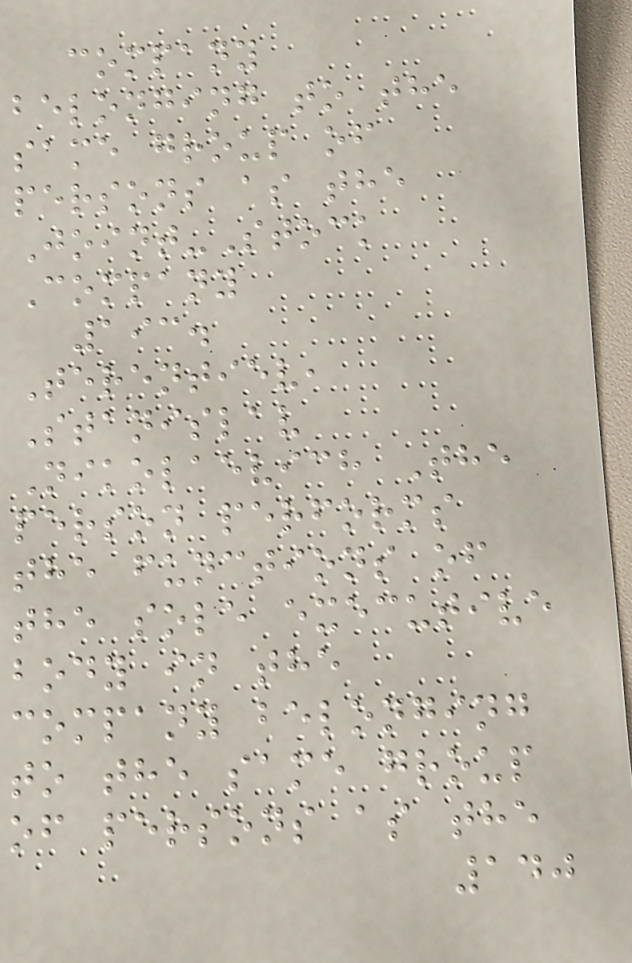company
belonging to the
same group of
persons as the
Joint-Stock
Company
193.
Terentiev,
Stanislav
Nikolaevich The
person performs
the functions of
the sole executive
body in the
company belonging
to the same group
of persons as the
140
